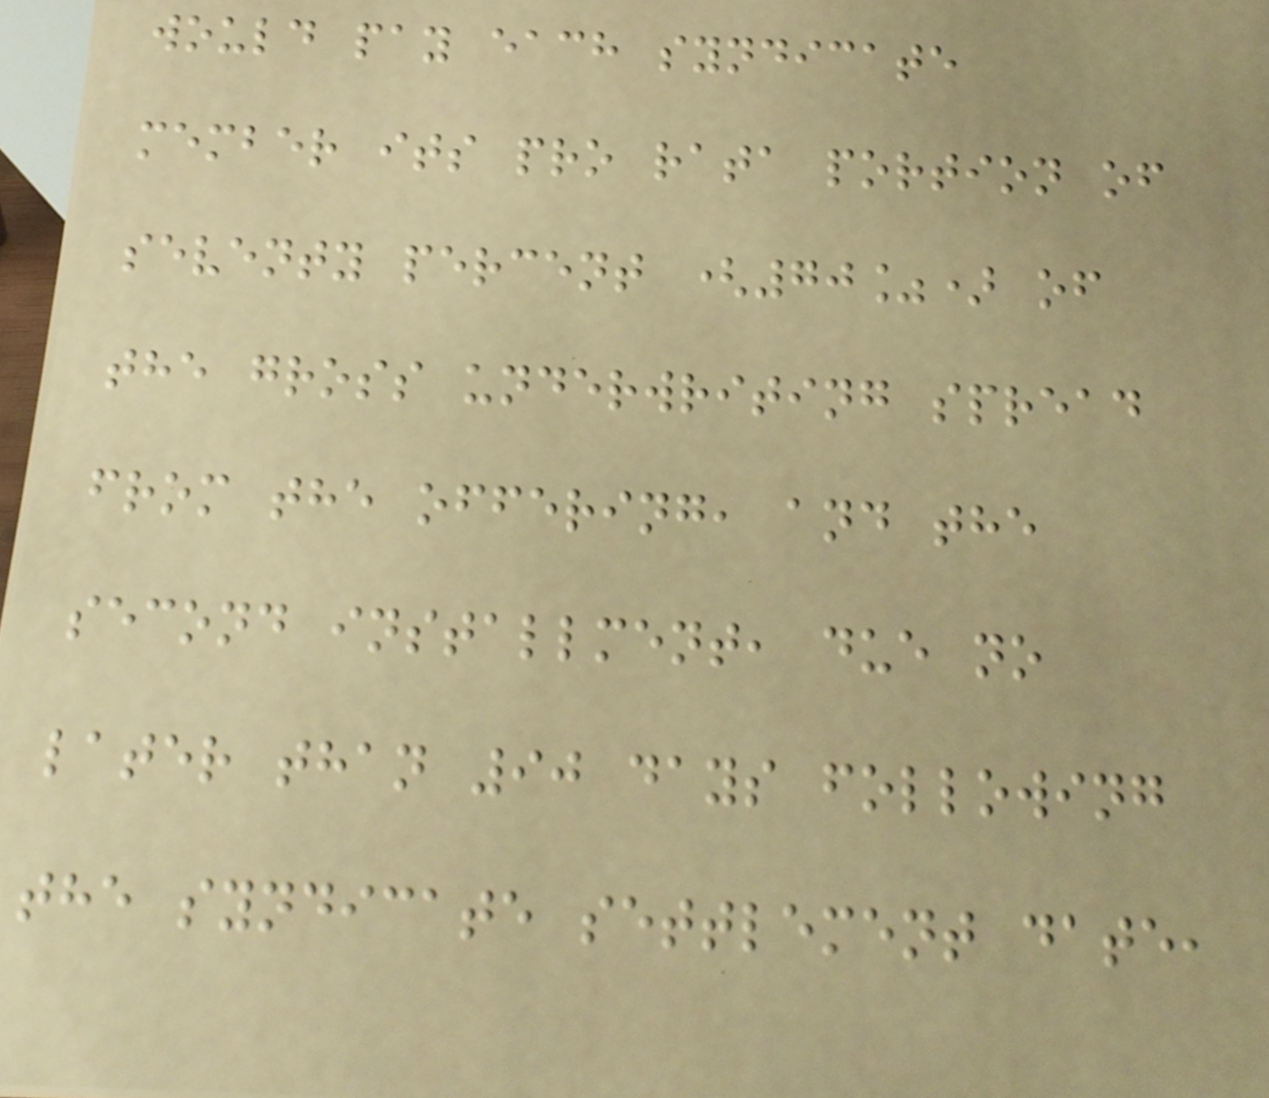would pay each syndicate
member its pro rata portion of
seventy percent (70%) of
the gross underwriting spread
from the offering, and the
second installment, due no
later than 90 days following
the syndicate settlement date,
